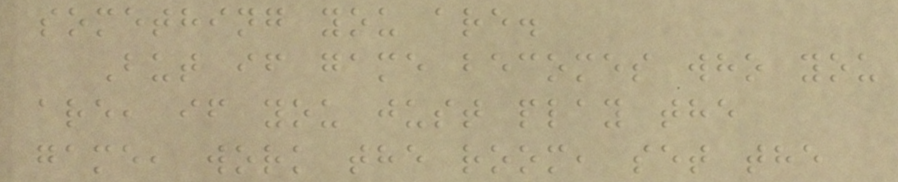something you are.
But if game becomes who you
are, if you just play the
game, work the room, set the
